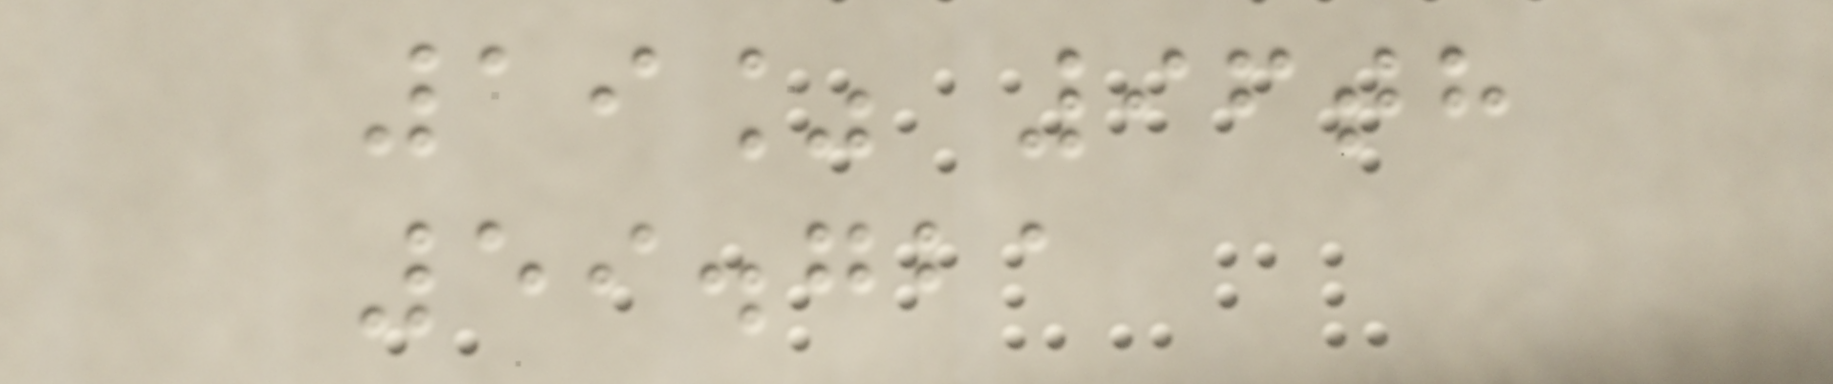19% 96th
59.721
